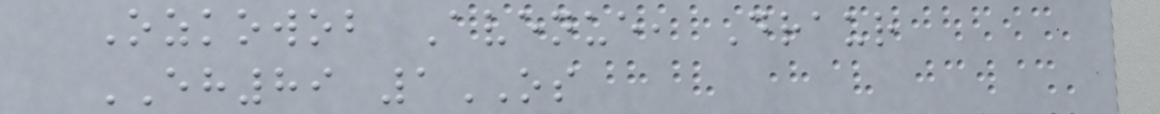Ozkowob Avenue, Draur
EH89 1OS
